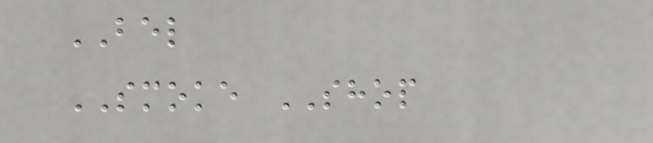BEL
SMOKE SHOP
